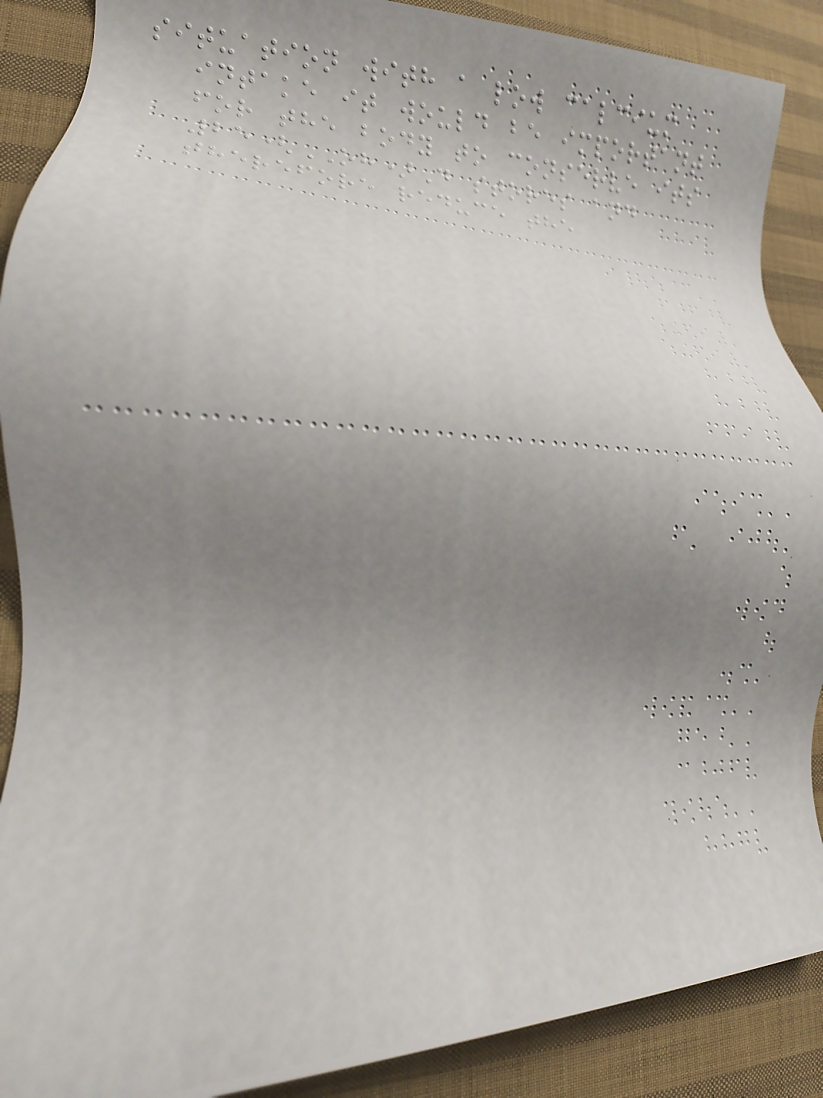situation with a low calcium
intake it would be important
for the body to conserve its
25(OH)D stores and
therefore reduce the
